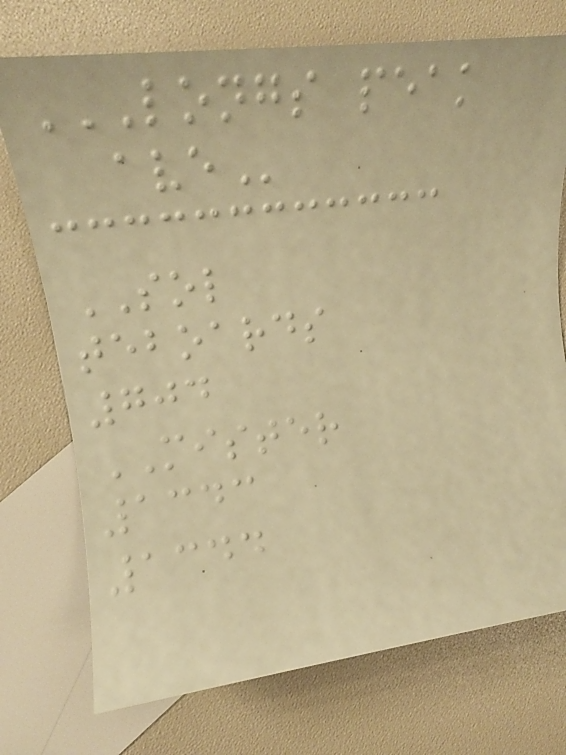LONGS PEAK
AVE
SOL
teboards
704
MISTER
1343
1344
